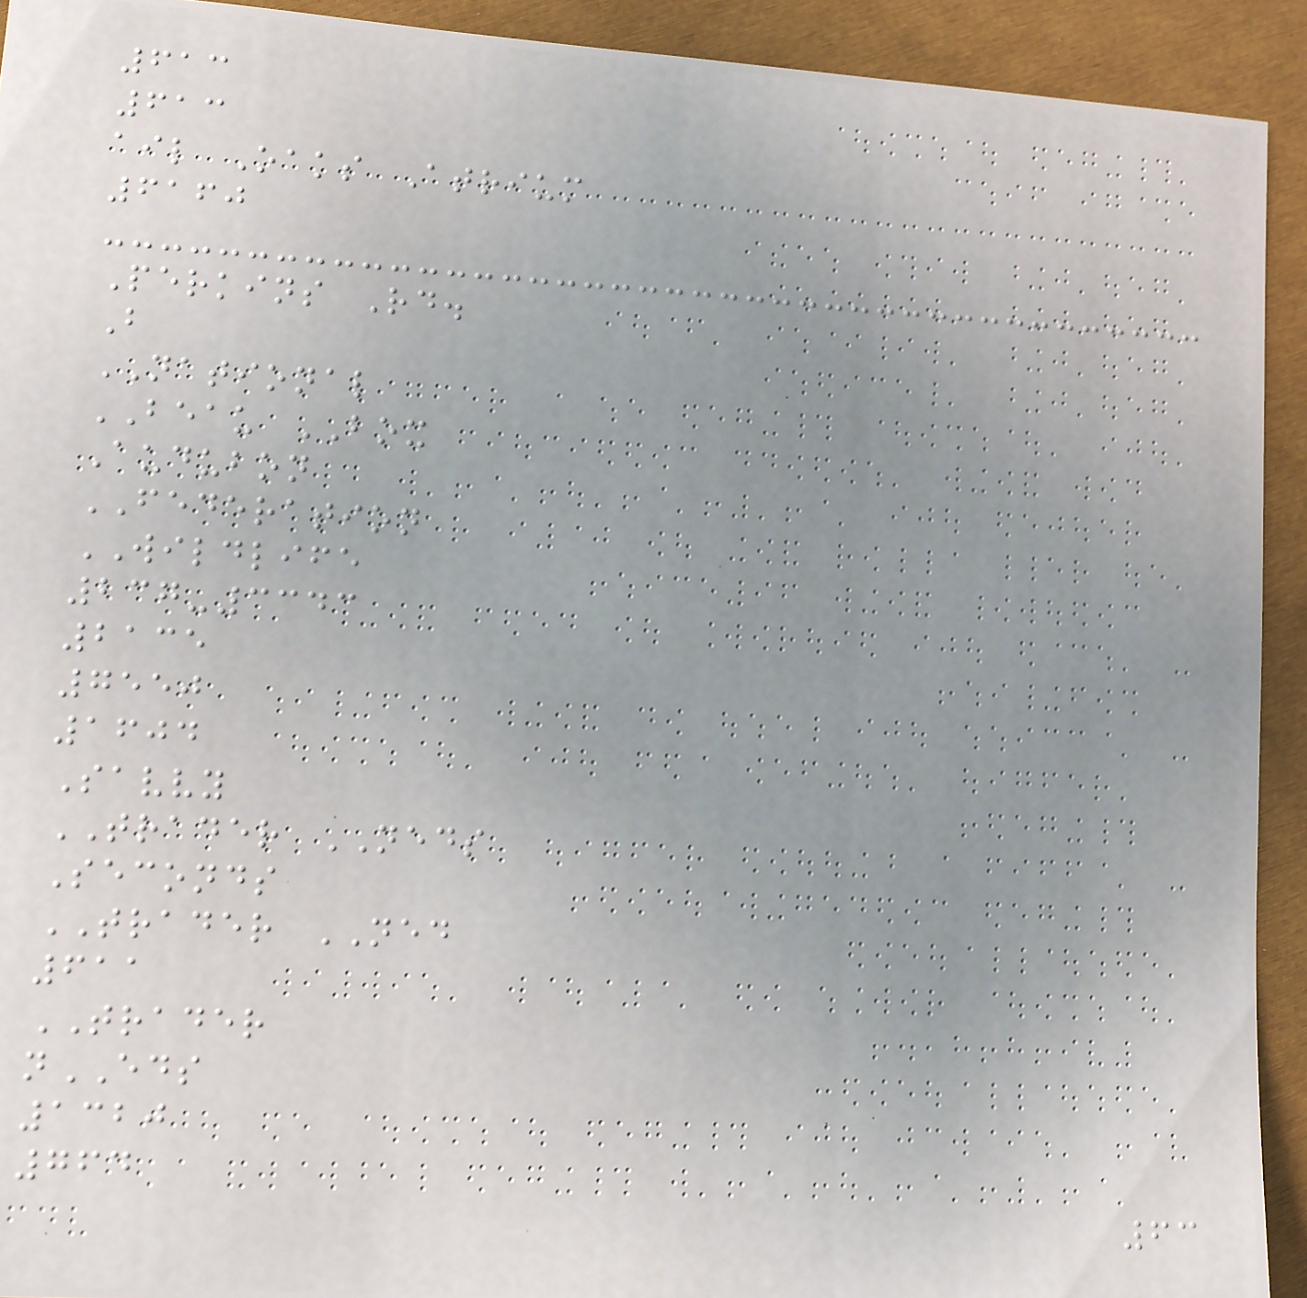613
613
ail Oaks Atrium
6160
Perkins Rd.
B
NATIONAL
BEAU BOX
Audubon
FEDERATION
WILDLIFE
237-3343
2135
7550
1604
Savvy
TRADER NEDS
Seconds
TRADER NED
611
TRADER
nEDS
1320
764
63
